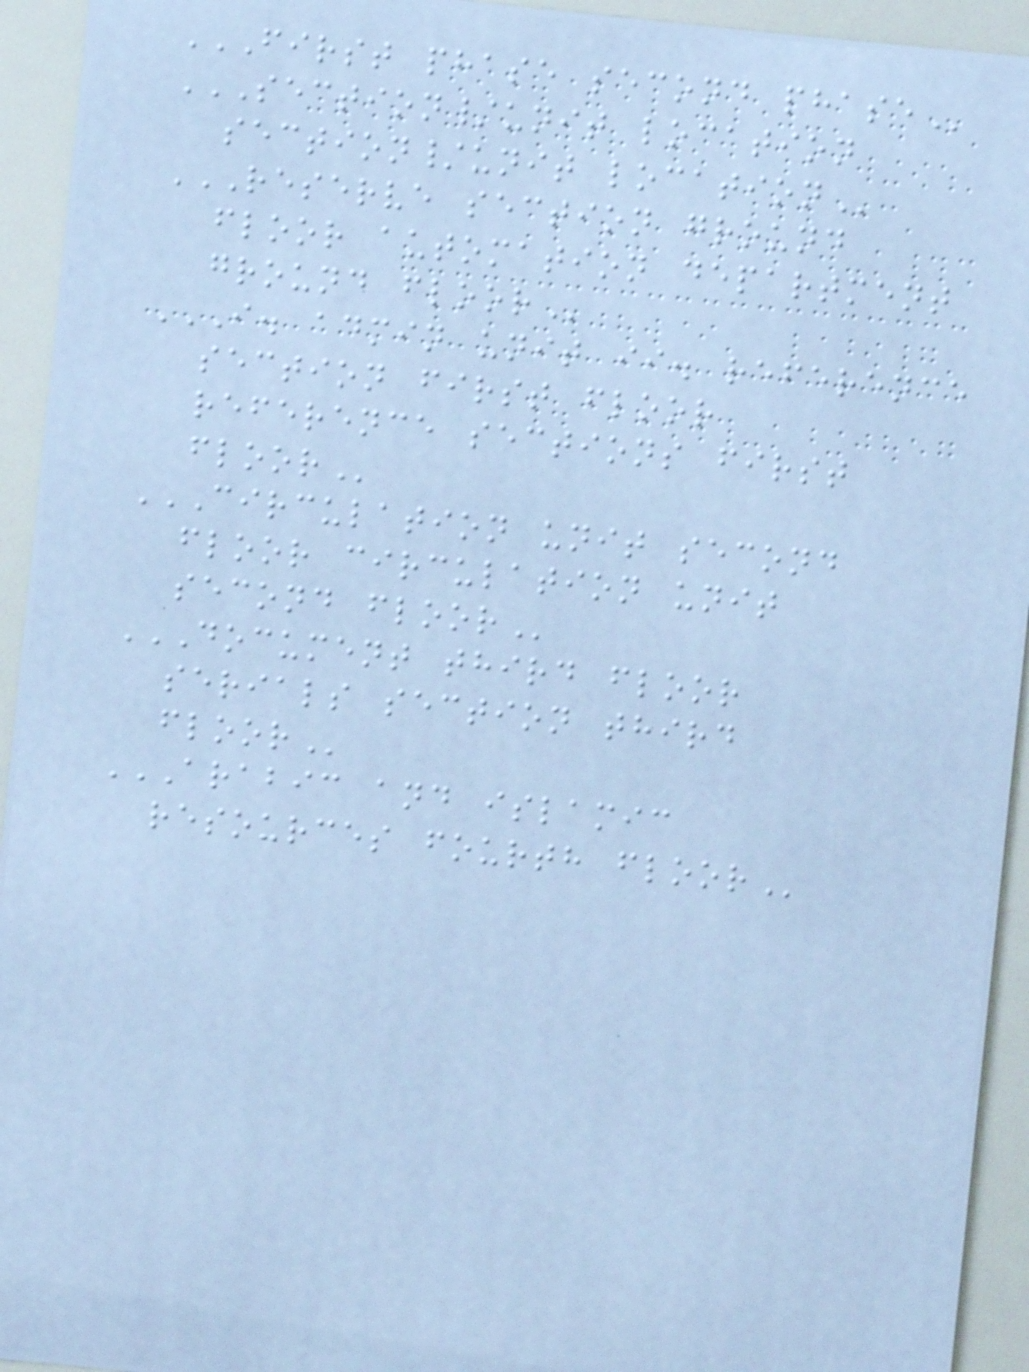FIRST PHASE SECOND PHASE
SECTION/UNIT LOCATION
SECTION/UNIT LOCATION
RESERVE SECTION GROUND
FLOOR AUTOMATION DEPARTMENT
GROUND FLOOR
I. ADMIN UNIT II. REFERENCE
SECTION FIRST FLOOR
REFERENCE SECTIONS FIRST
FLOOR
CIRCULATION UNIT SECOND
FLOOR CIRCULATION UNIT
SECOND FLOOR
DOCUMENT THIRD FLOOR
SERIALS SECTION THIRD
FLOOR
ARABIC AND ISLAMIC
RESOURCES FOURTH FLOOR
